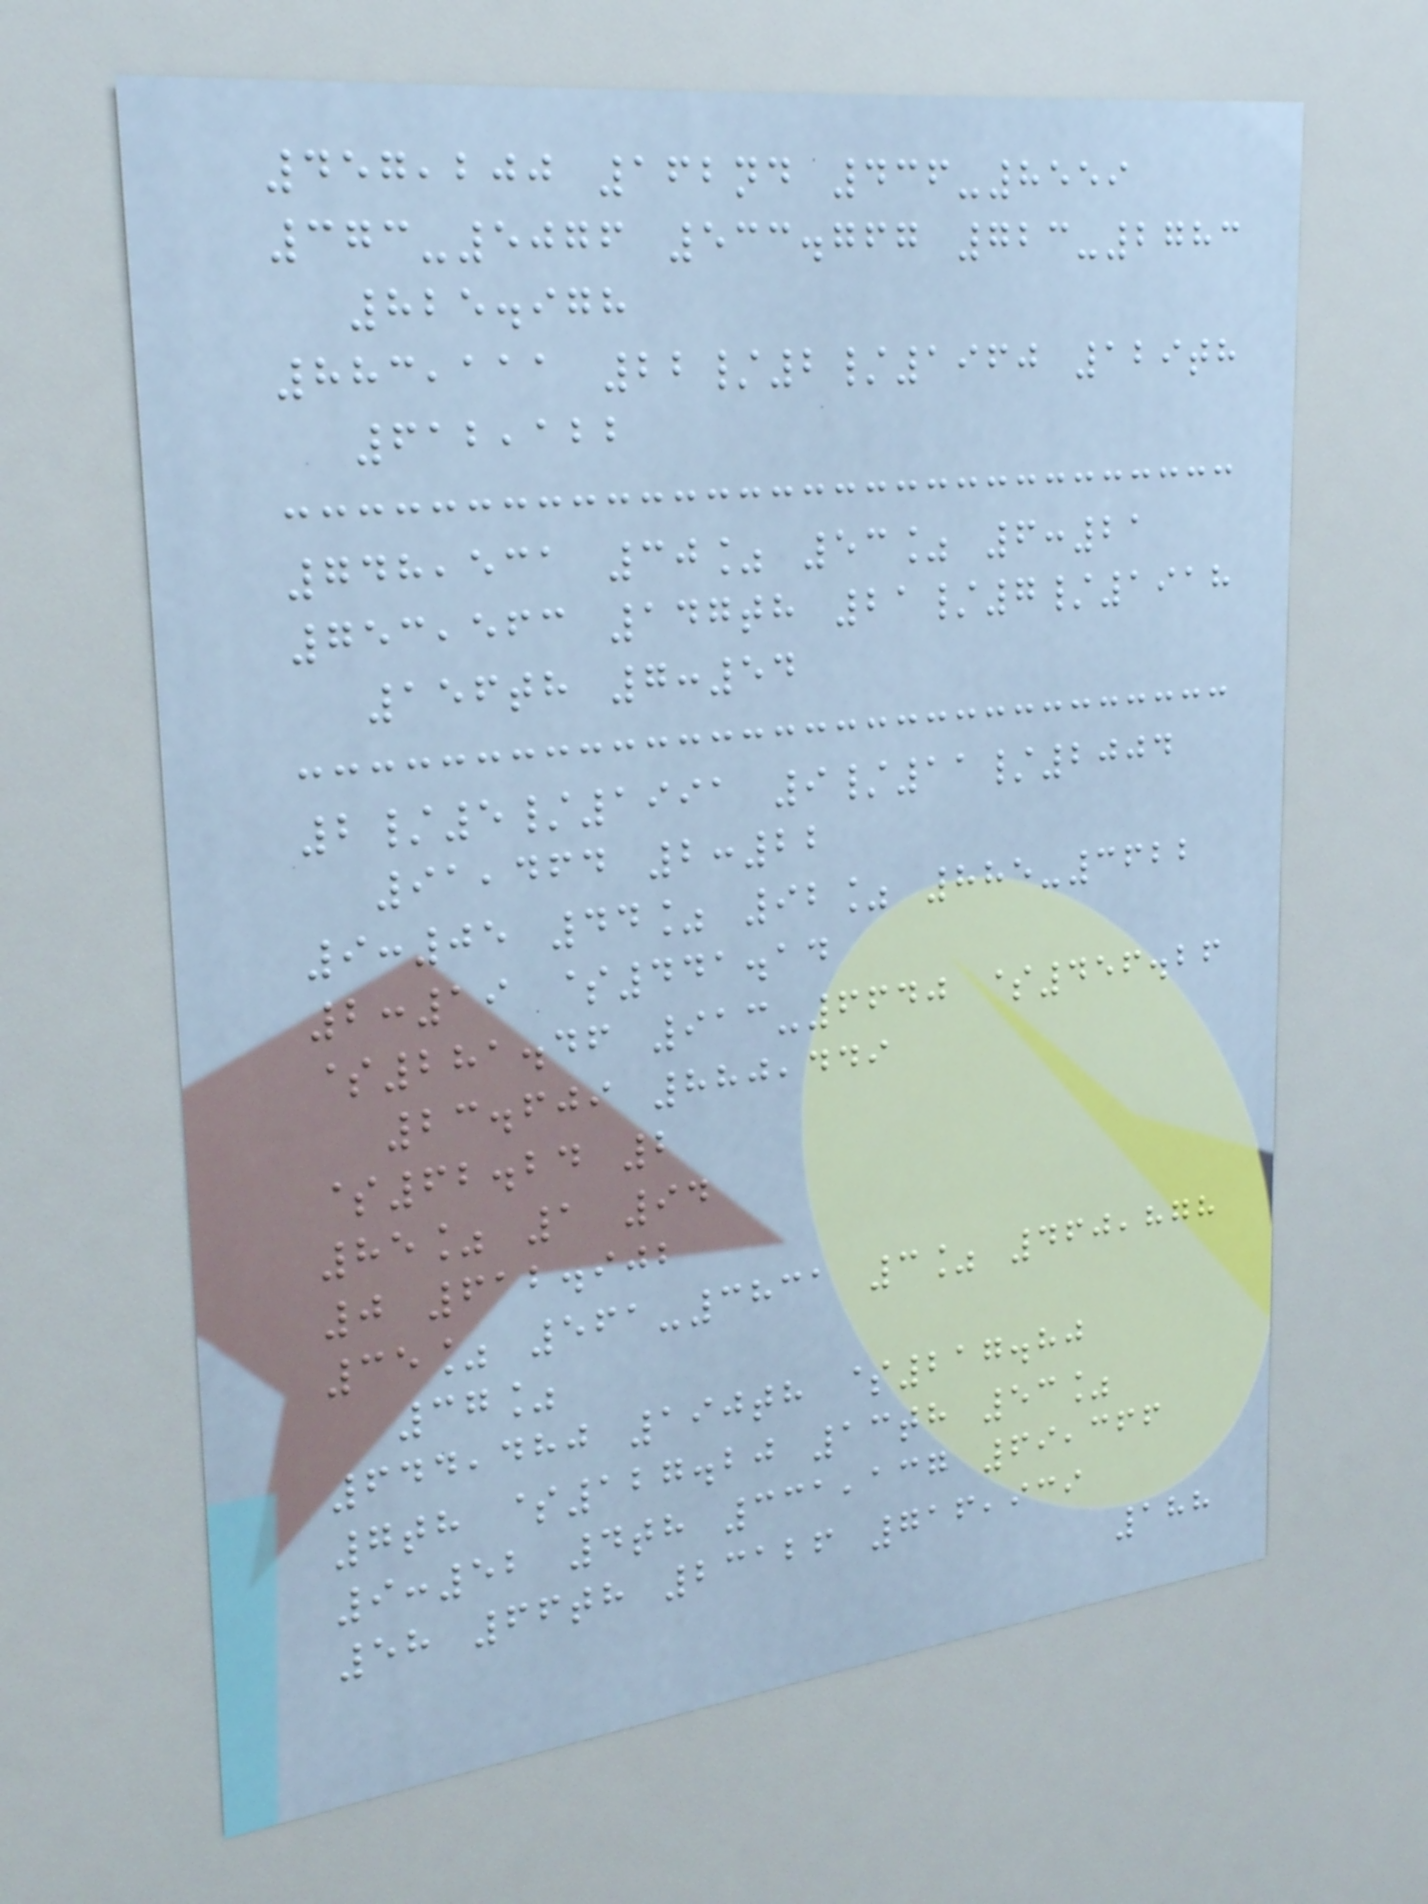457,200 162nd 436-8559
373-5076 533.767 723-2783
825.978
883,111 22/2/1960 129th
612,122
748,531 30% 53% 6:21
753,563 147th 21/7/1918
156th 7:54
2/5/1991 9/11/2004
91,464 2:22
9:05 44% 92% 885-3622
2:19 $441.14
$281.46 913-6640 $456.26
23.609 880,449
$62.24 2
85% 1 94
0 612.902
35% 561-3831 3% 460,878
37%
644,480 190th $217.80
7th $127.20 13th 53%
9:52 4th 331,137 69,366
58 66th 23126 716,939
188
